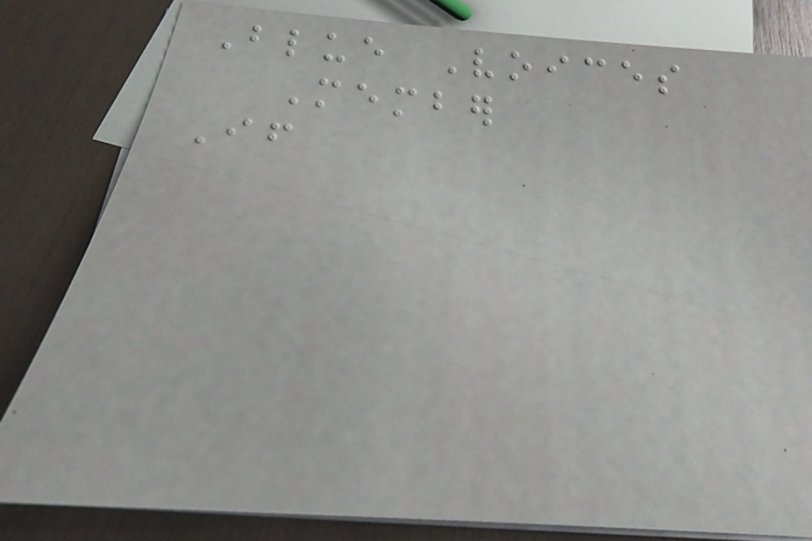Blue Voices
Member
If
